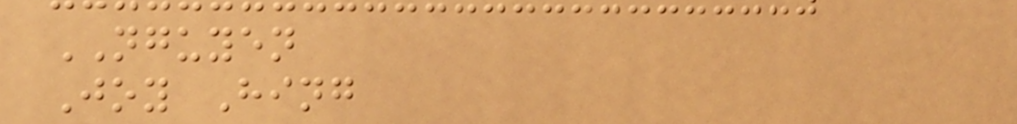NGUYEN
Joy Hing
